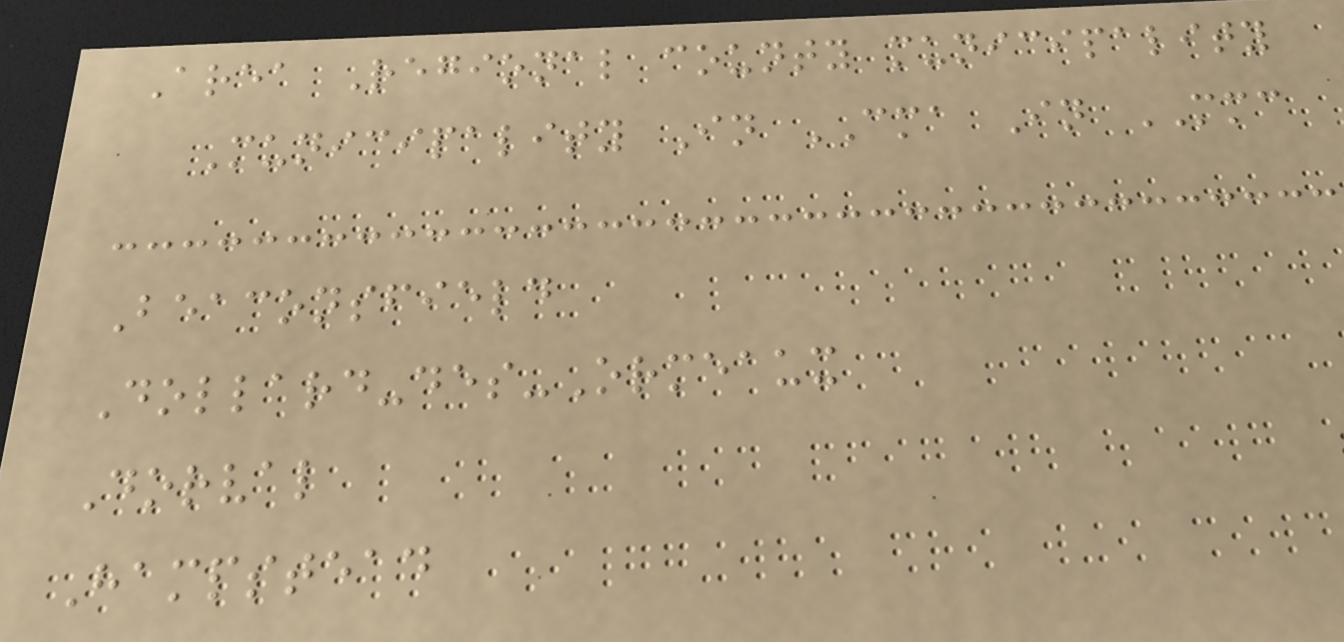Area Regional county municipality
Municipality In CMA In MMC
Beaconsfield
Dollard-des-Ormeaux
Dorval
Hampstead
